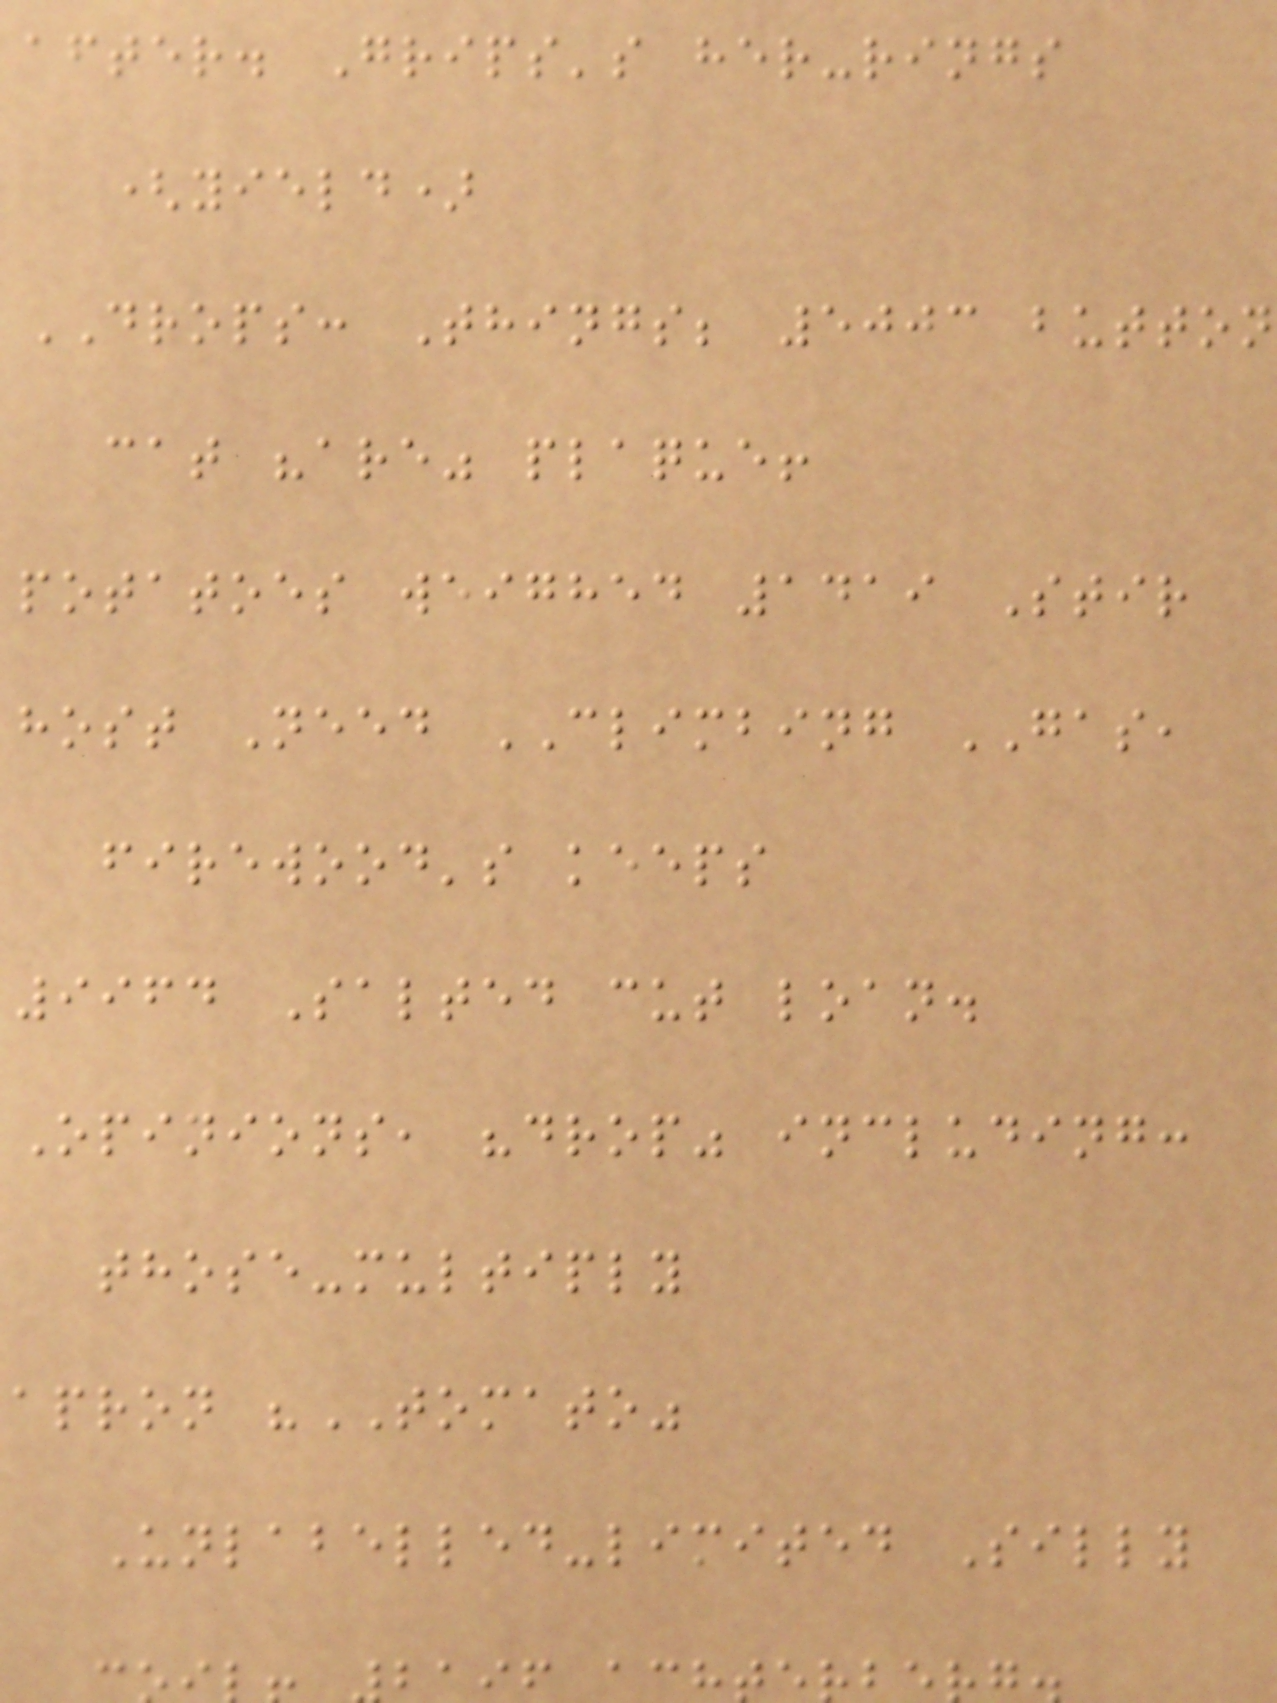after. Grips's her-rings
(yield)
DROPS: Things; 5003 button
cat "are" plaque!
potatoes weighed 1419 Stir
host Need CLIMBING GAS,
firewood's keeps
9964 Salted cut loan.
Opinions, "drop" including:
those-multiply
apron "TOMATO"
Unlabelled-limited Silly
